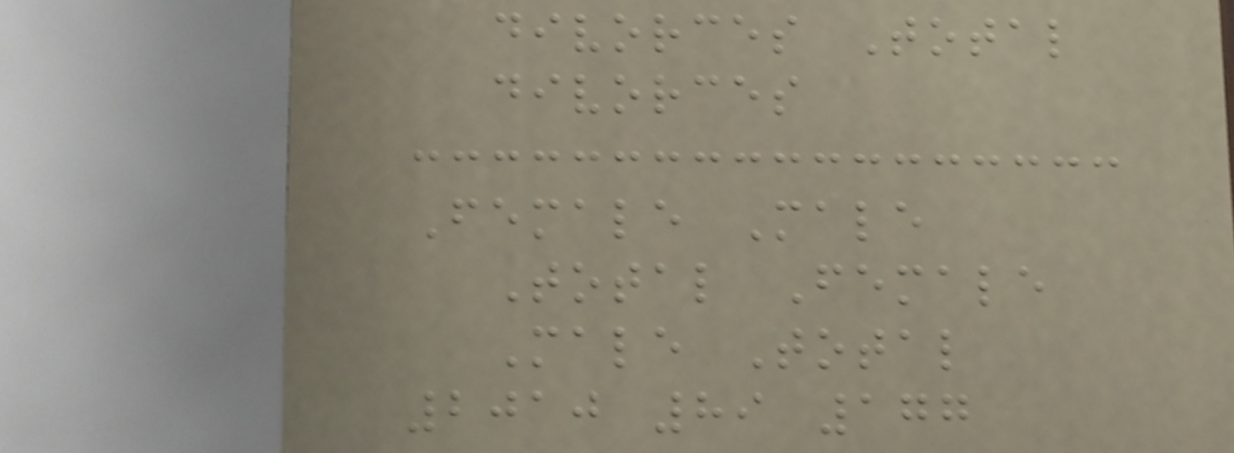divorces Total
divorces
Female Male
Total Female
Male Total
2010 89 177
